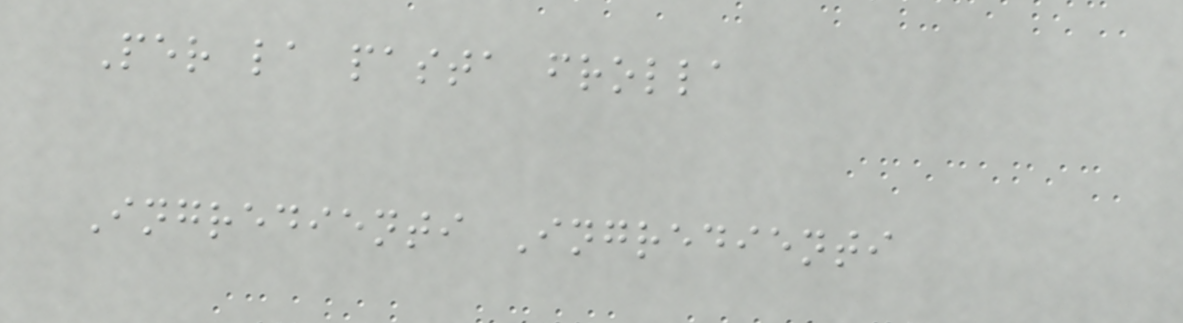Per la pasta frolla
Ingredienti Ingredienti
